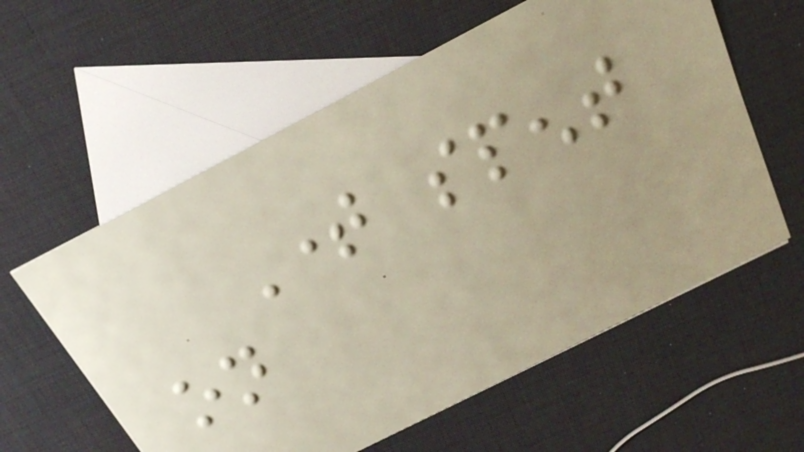Time spent
on
